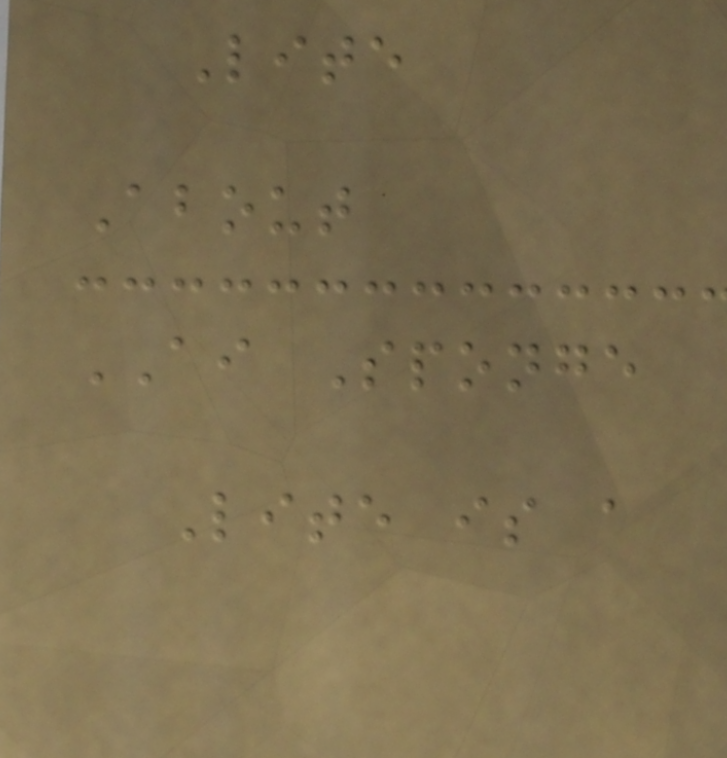Lite
About
AI Sponge
Lite is a
